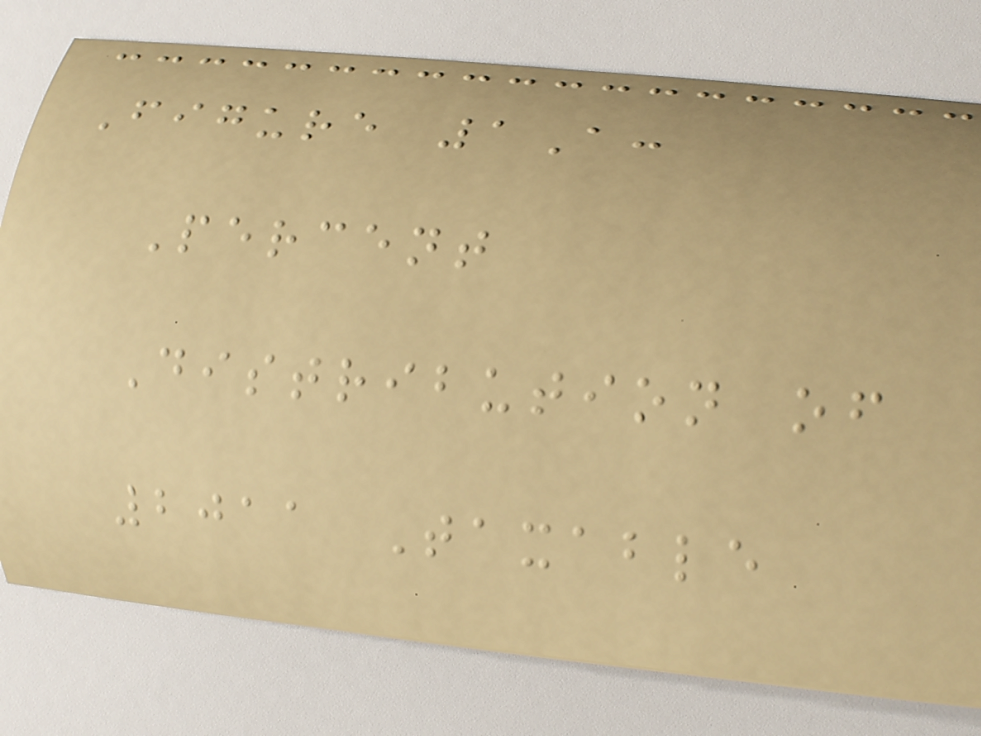Figure 1A:
Percent
Distribution of
2011 Taxable
